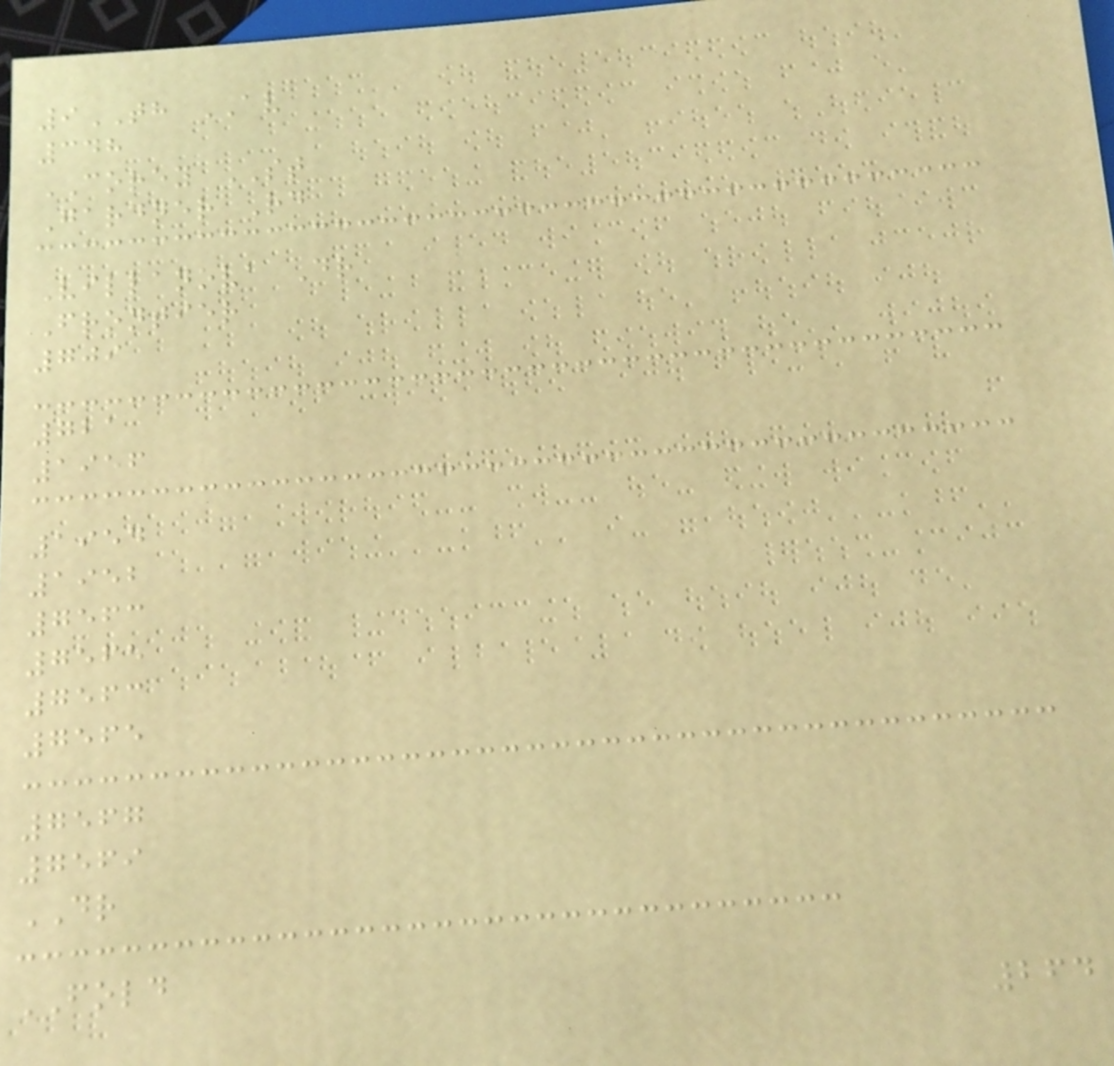9TH AV
348
COREY ST
Gardner Rd
Villanova Dr
Frontier
709
721
1956
1954
1952
7563
7565
7563
7565
7567
7569
DR
FOLD
264
